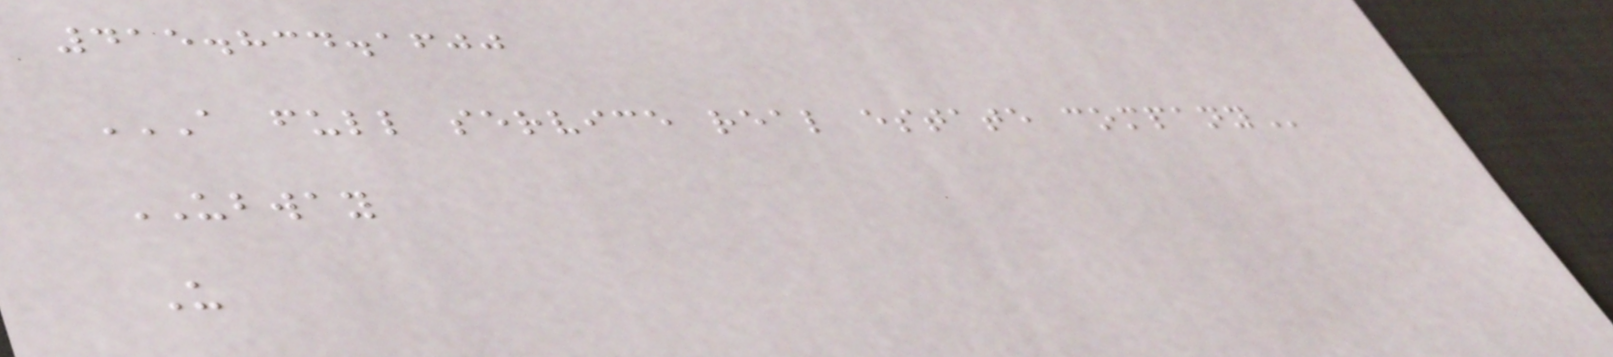415.834.1600
A FULL SERVICE REAL ESTATE COMPANY
UBWAY
U
